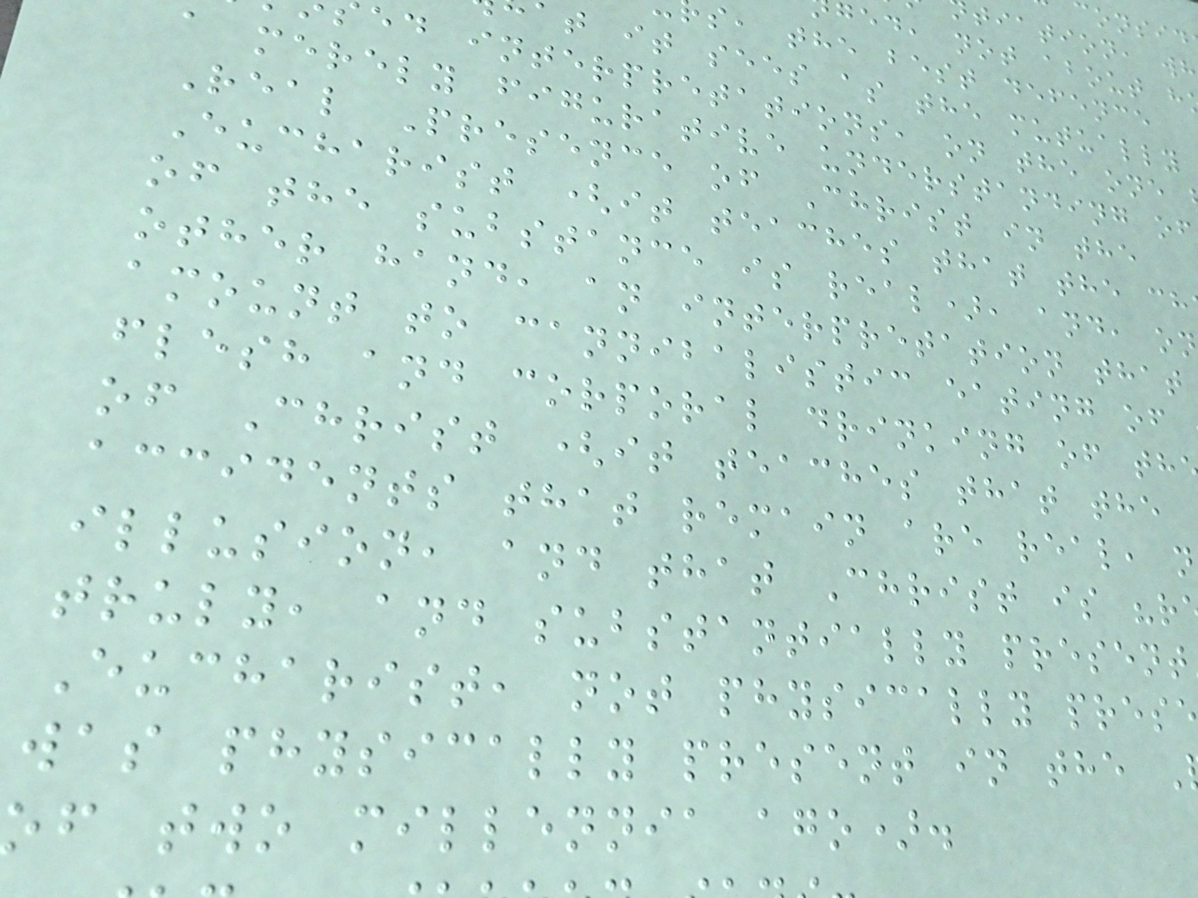tiation, wh
ged, not about h
s, the best defence
at it sees as the mutually
ed interpretations, on the one
a merely figurative understanding of
Real Presence of Christ in the
Eucharist (it teaches that the ch
of the substance is real), and, on
other hand, an interpretation that
amount to cannibalistic eating of
flesh and corporal drinking of th
of Christ (it teaches that the
accidents that remain are real, n
illusion, and that Christ is "r
truly, and substantially present
Eucharist, not physically pres
was physically present in the
f two millennia ago).
